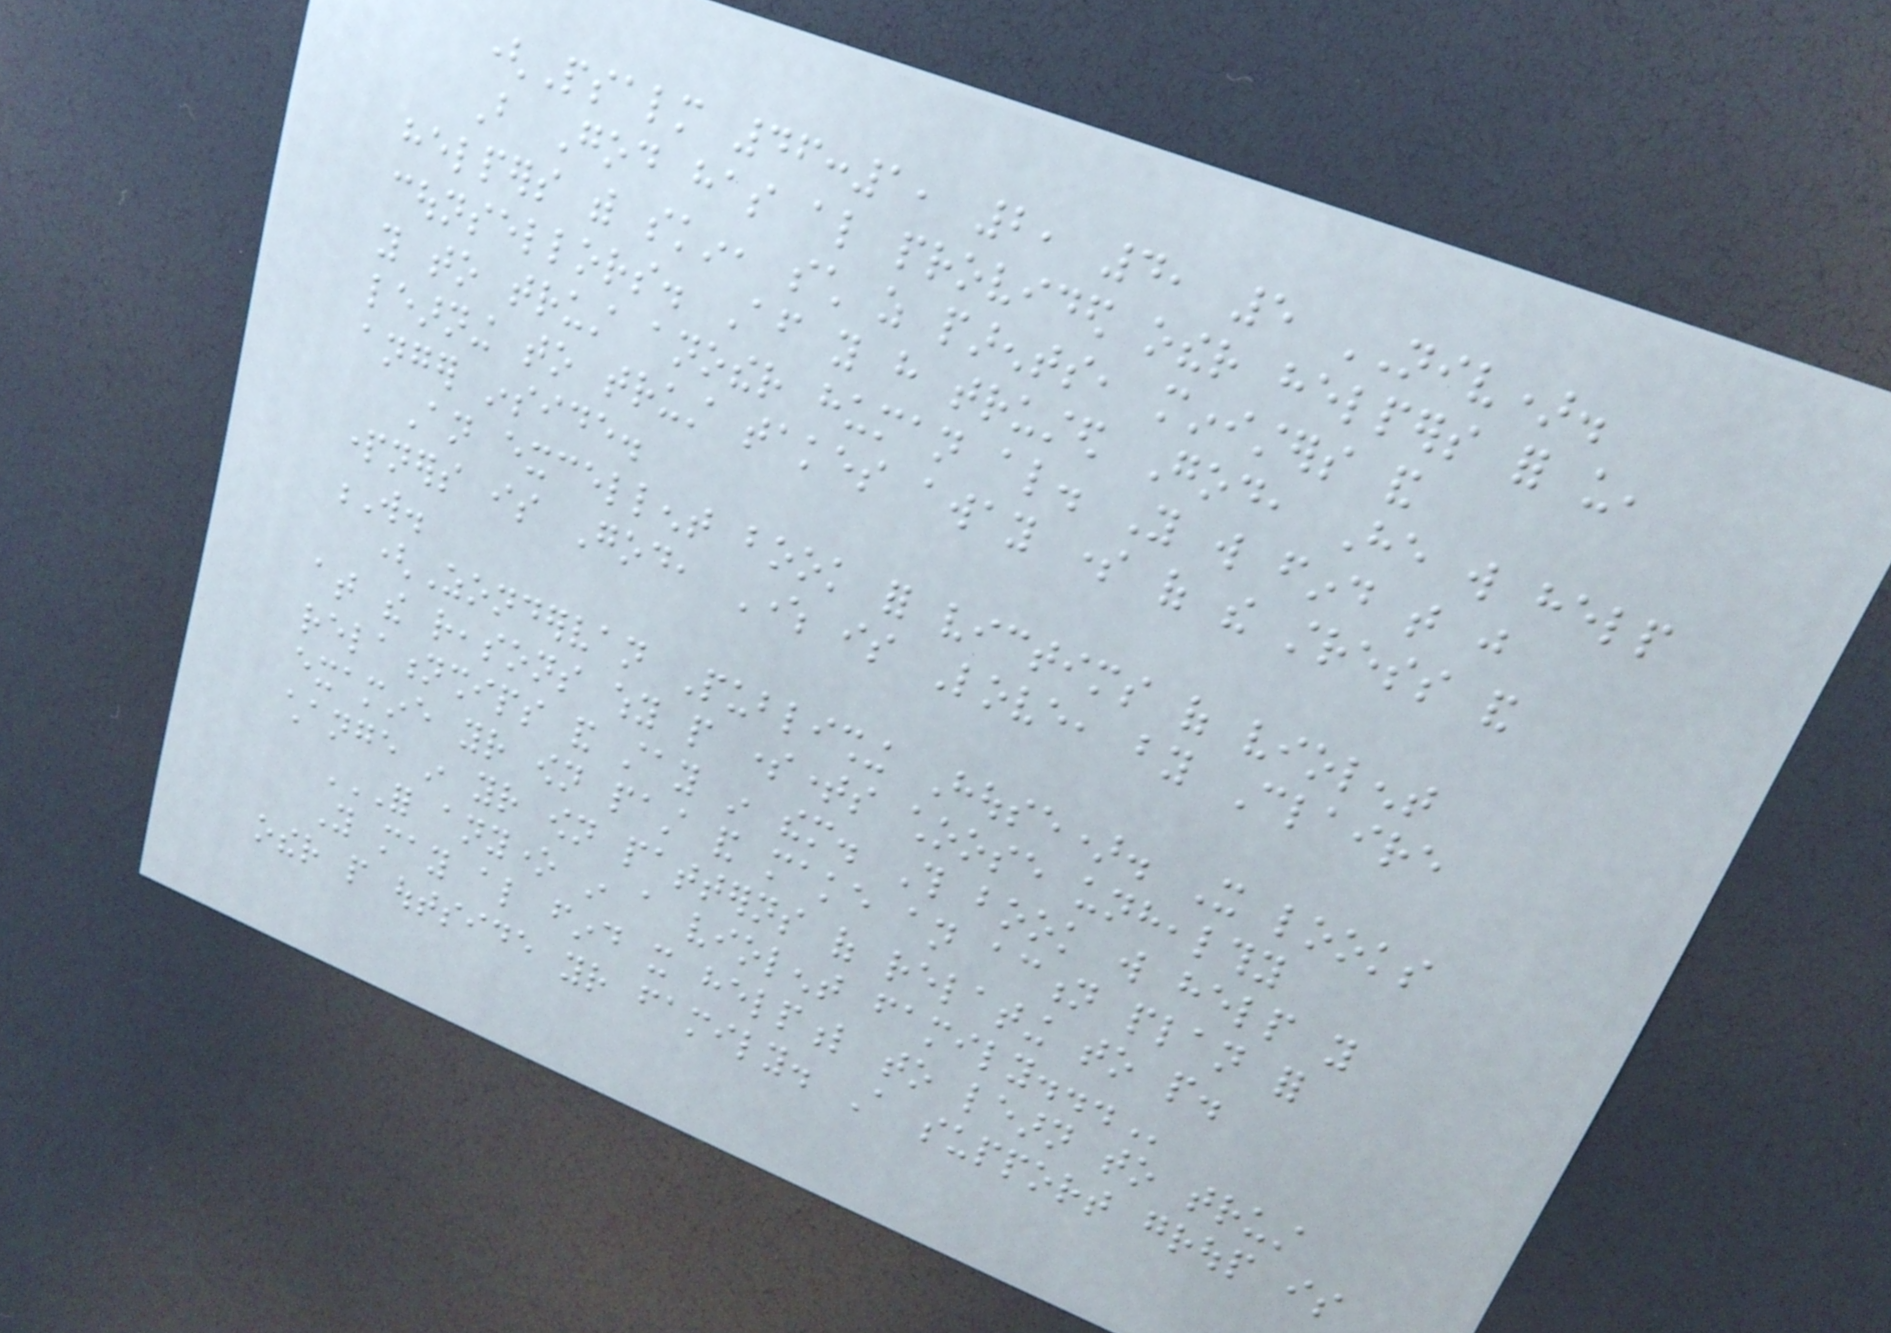(Psalm 46:1, 2, 4, 5 NIV).
But God has also provided other helpers for us,
helpers with skin, such as parents, ministers and
counsellors. After you have trusted God, He will help
you to trust another human also. You will find that just
learning to trust takes away some of the stress and
anger inside.
An excellent book for victims of violent
partners is God, Where is Love, by Claire
W.
(Zondervan Publishing House). It looks
at the reasons why people sometimes choose unhealthy
relationships and stay in them. This book will help you
examine your own past and make an action plan for
change in your own patterns of relating to people.
FOR ANYONE IN A VIOLENT FAMILY...
You may also find it helpful to learn to trust
other people outside your family. A support group is
